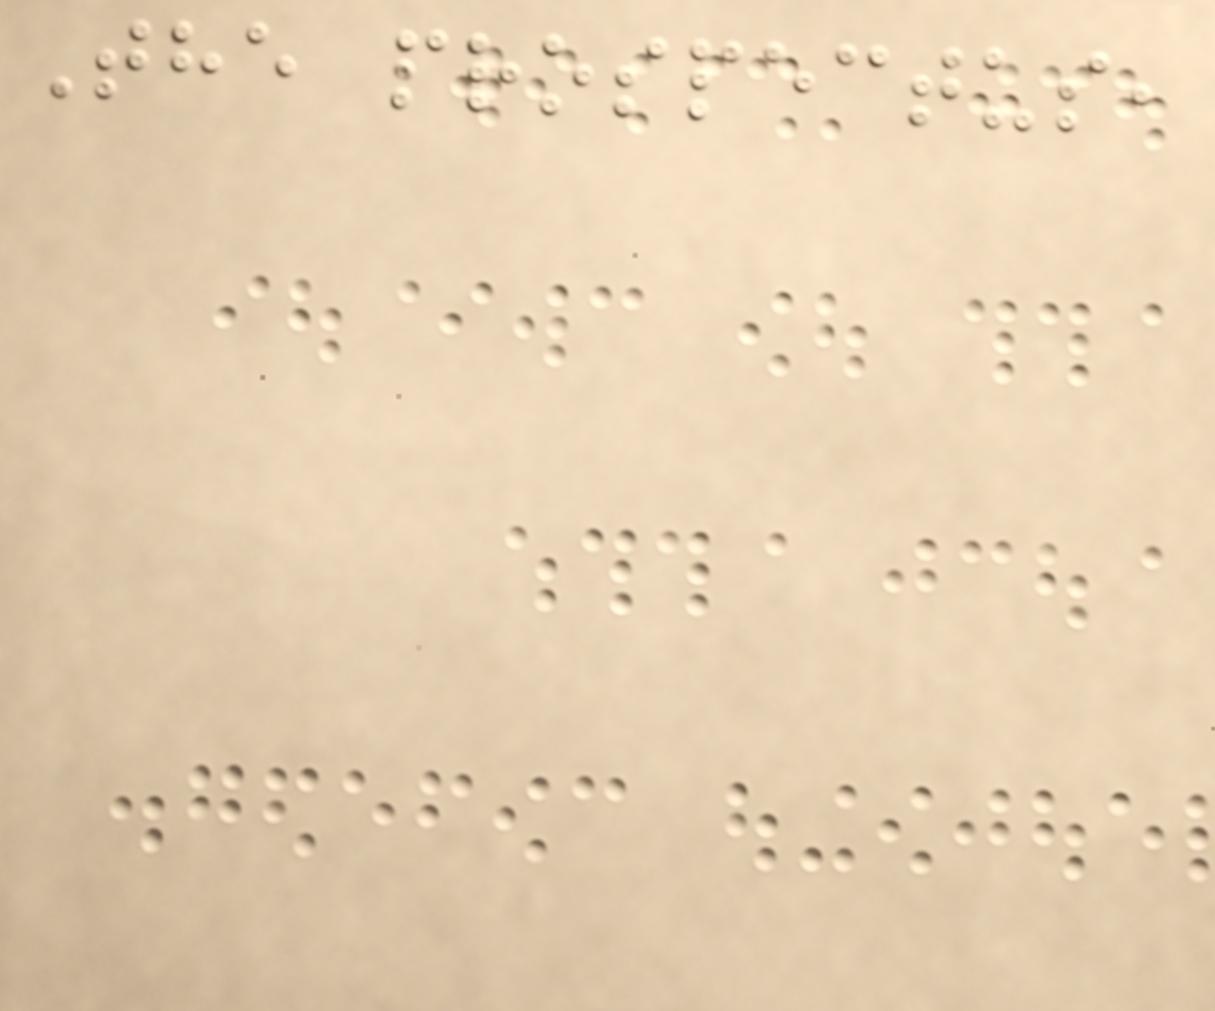The prospectus,
